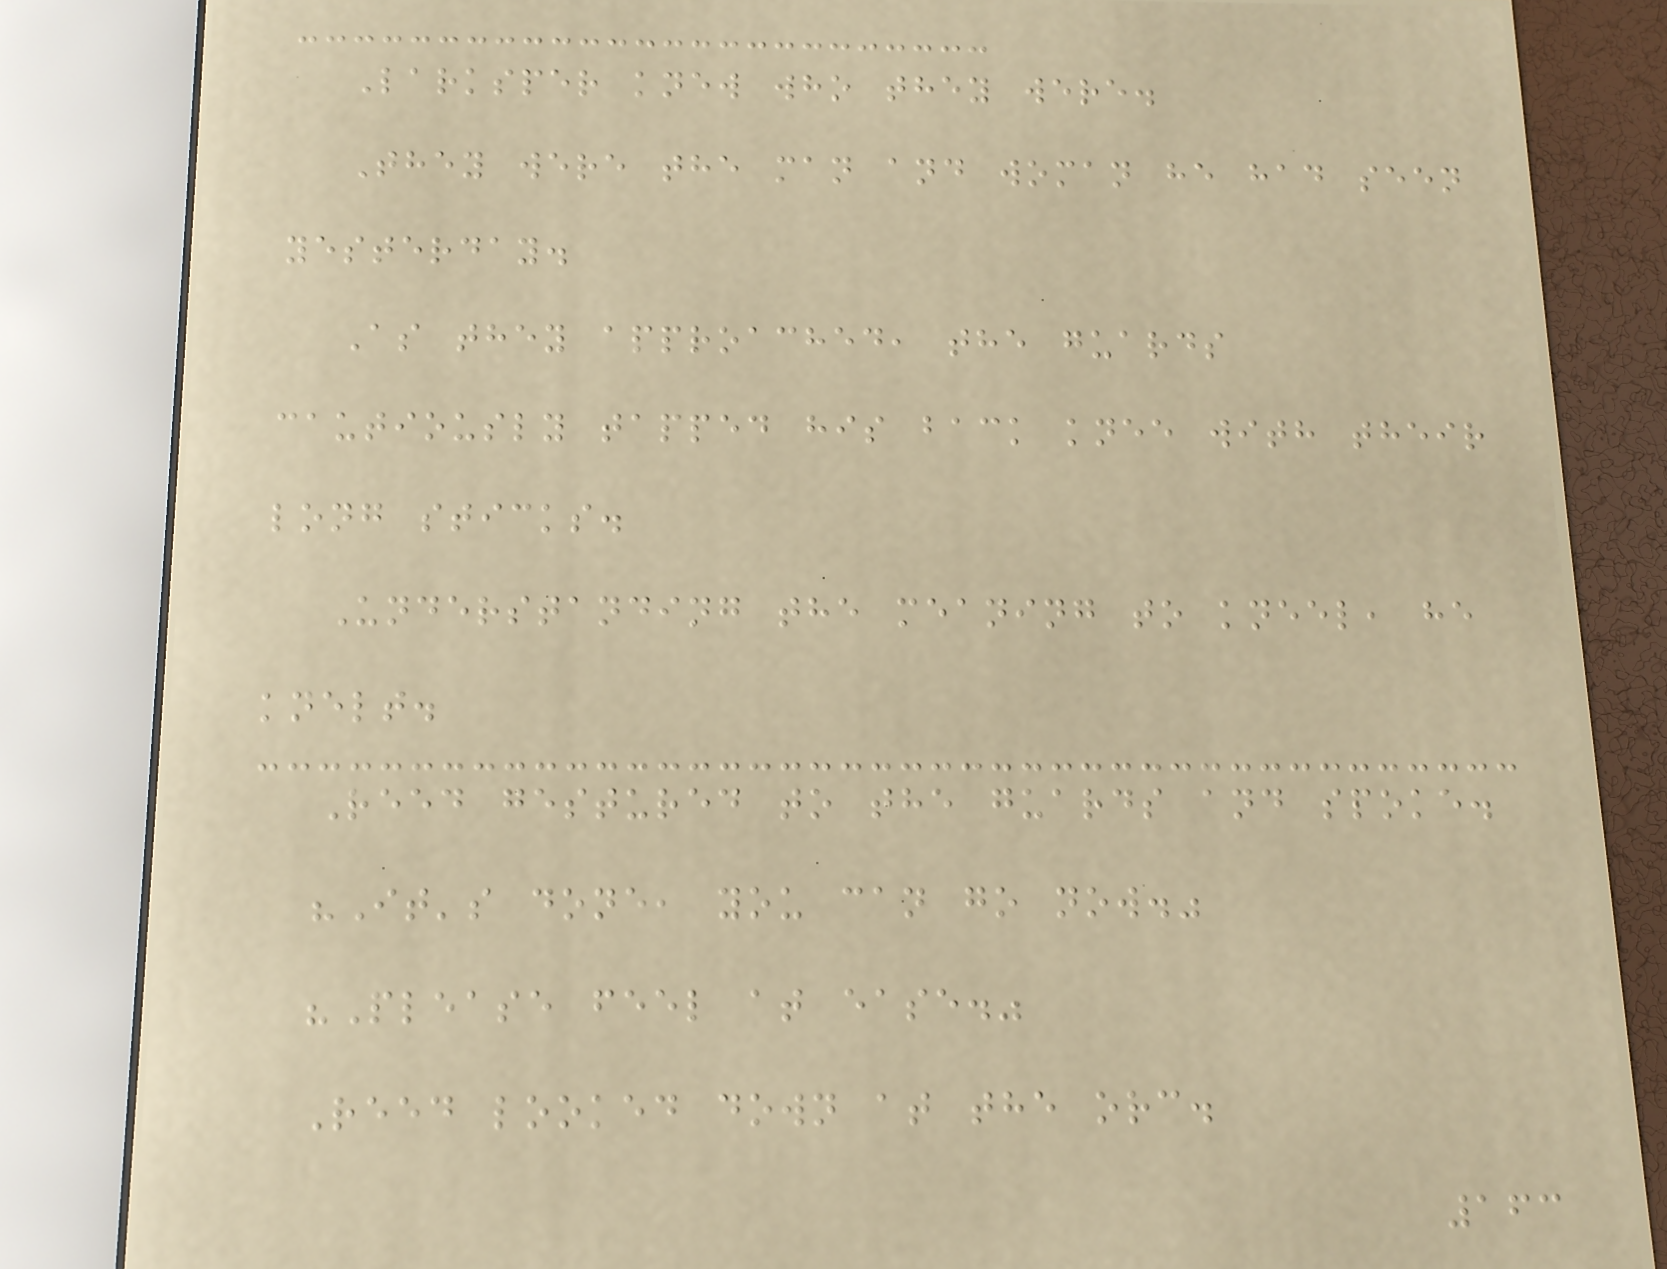Larksper knew who they were.
They were the man and woman he had seen
yesterday.
As they approached, the guards
cautiously tapped his back knee with their
long sticks.
Understanding the meaning to kneel, he
knelt.
Reed gestured to the guards and spoke.
"It's done, you can go now."
"Please feel at ease."
Reed looked down at the orc.
163
